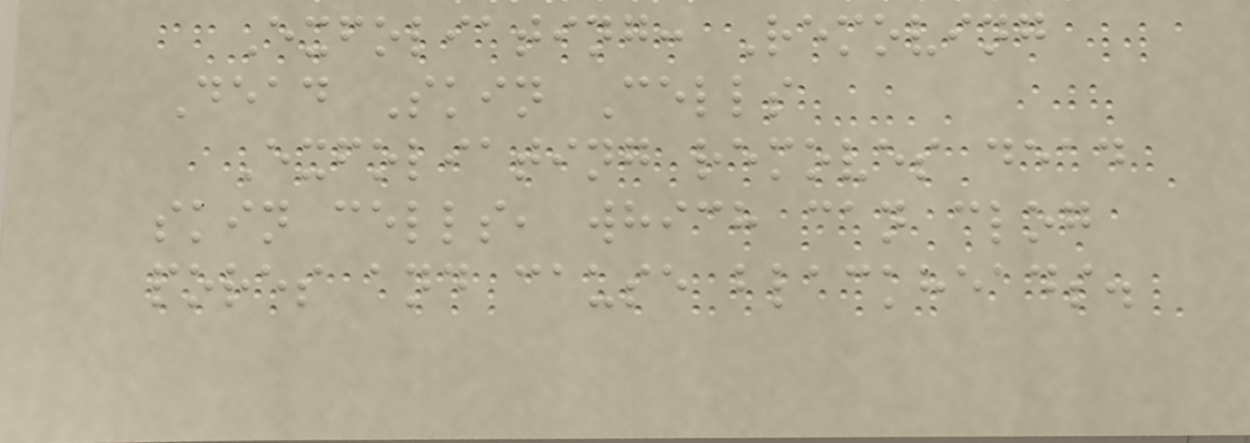Exfoliating: Removing
Dead Skin Cells
Exfoliating removes dead
skin cells, which can clog
pores and cause blackheads.
